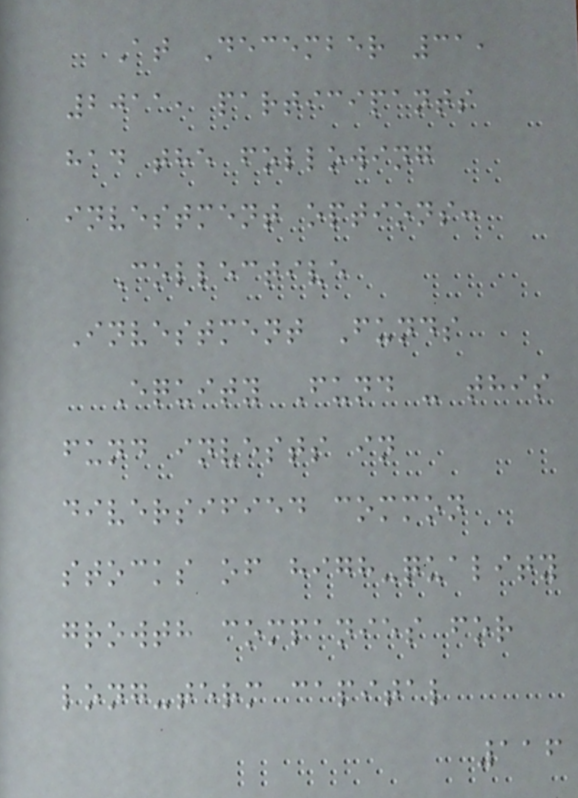At December 31,
2011, participants
had the following
investment options:
Collective
Investment Funds
Equity Fund - this
fund invests in
diversified common
stocks of high-quality
growth companies for
long-term capital
116
